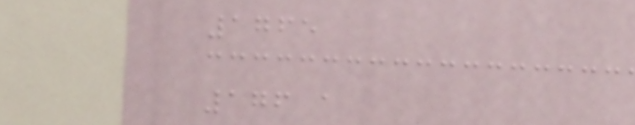1765
176 a
